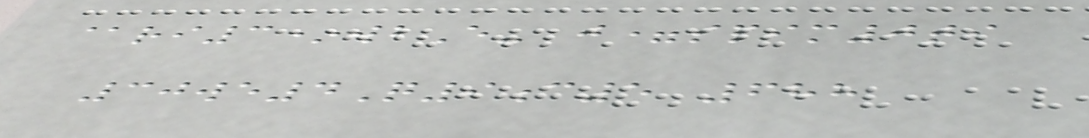@ri3*wbE- j=spim0ti
30we4Q9c5 688
